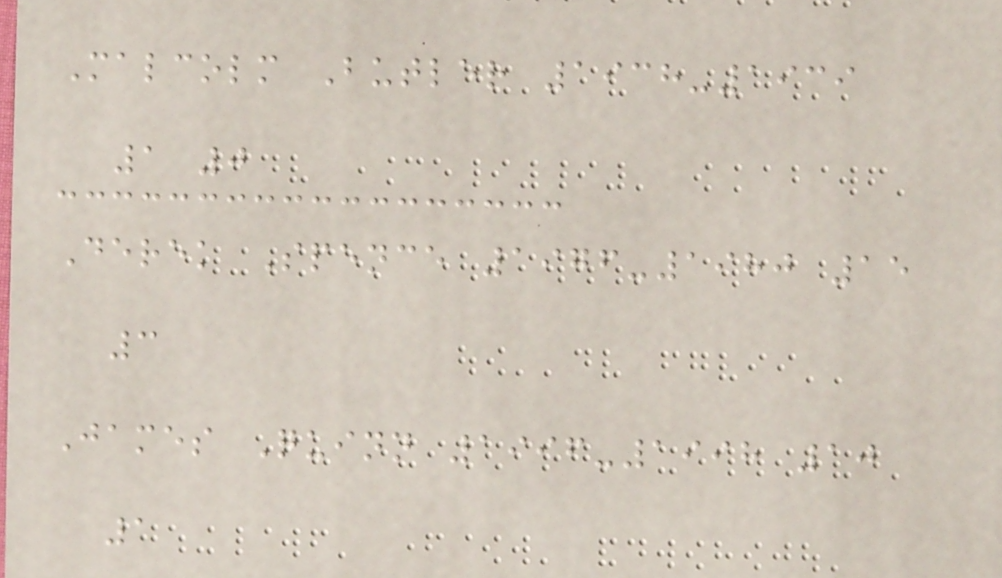Malcolm Butler 1938-1939
1 0
Derek Spence 1976-1980 15
3
James Quinn 1996-1998 10
1
